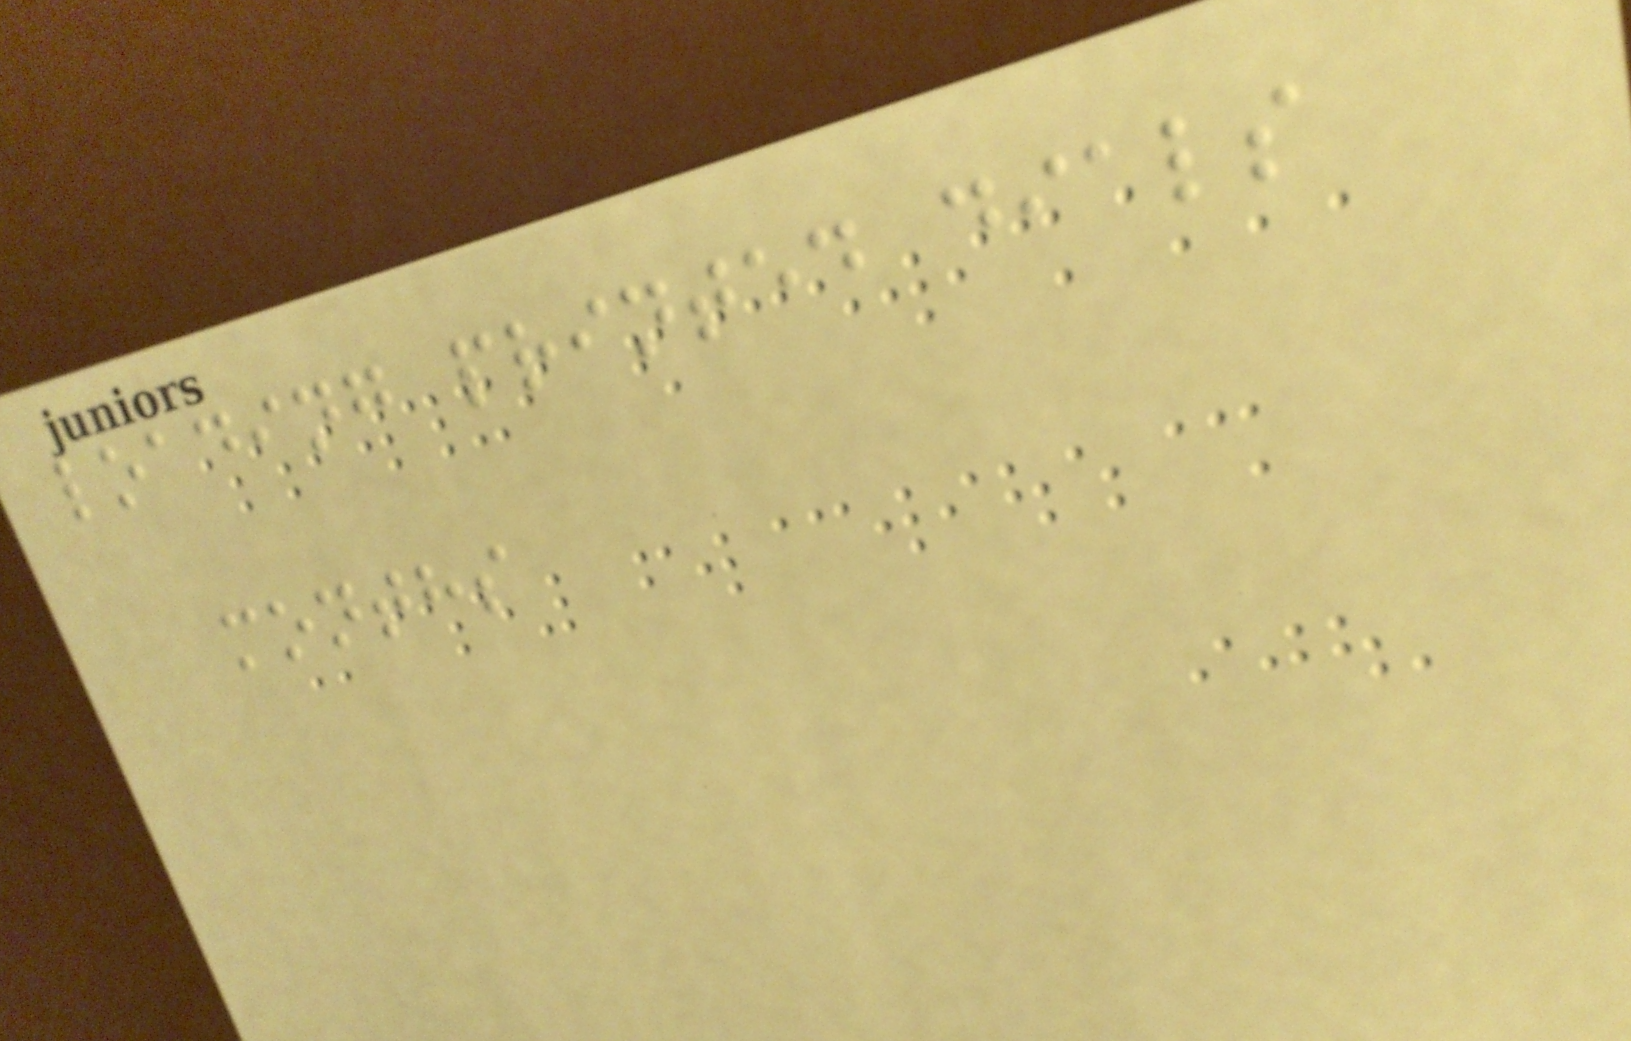loading printed dials
months
